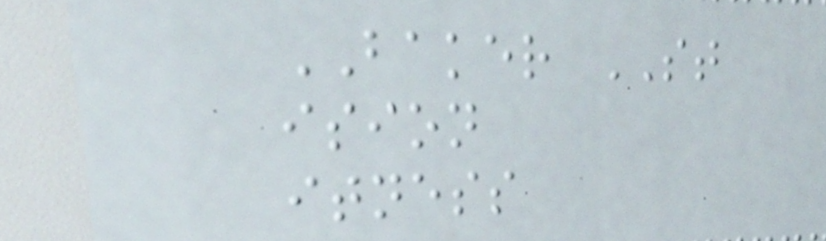BAKER ST
ision
itness
